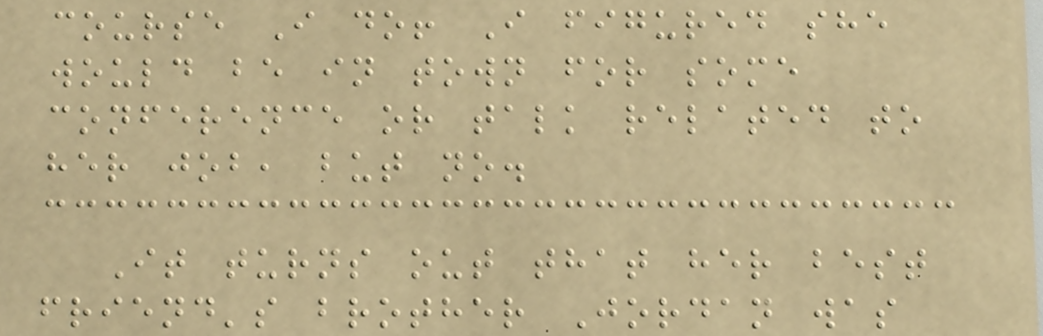course I do! I figured she
would be in town for some
conference or talk related to
her job, but no.
It turns out that her best
friend's brother Jordan was
